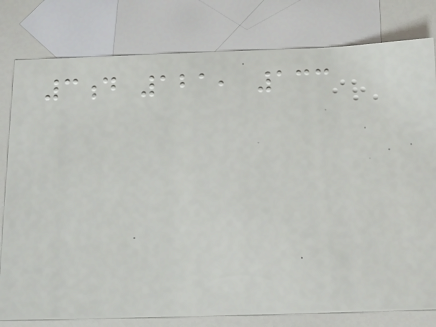3d 121, 133
